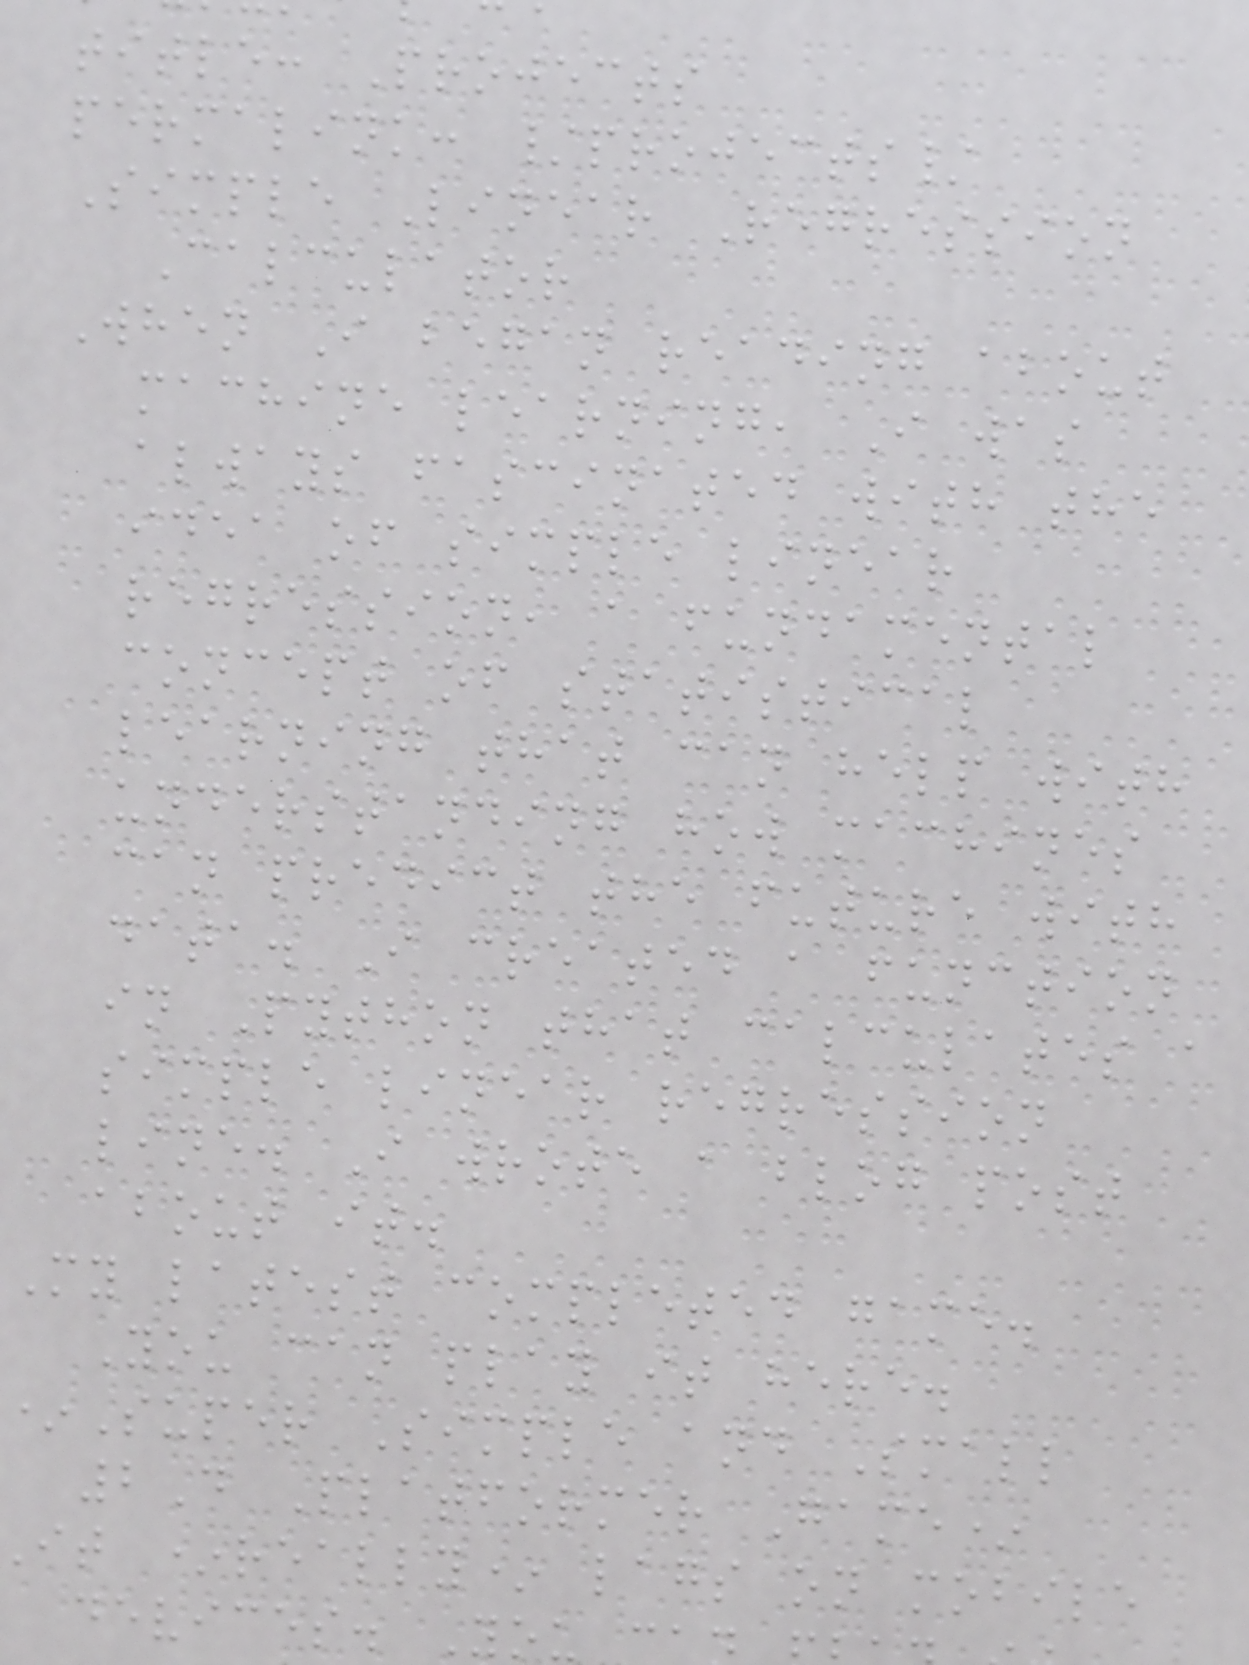title: Projects
permalink: /projects/
Simple Linear Regression
Calculator
When I began reading about
machine learning, I was
always fascinated with the
idea of simple linear
regression, a fundamental
concept of statistical
learning that can help with
understanding how machines
can predict the future with
data. I created a function
in Python that calculates a
simple linear regression
line. I wrote a blog post
about it.
My latest completed game.
You can play it here.
*Super Simple and Small
2D Platformer Game*
it *really* lags on mobile
devices. You
